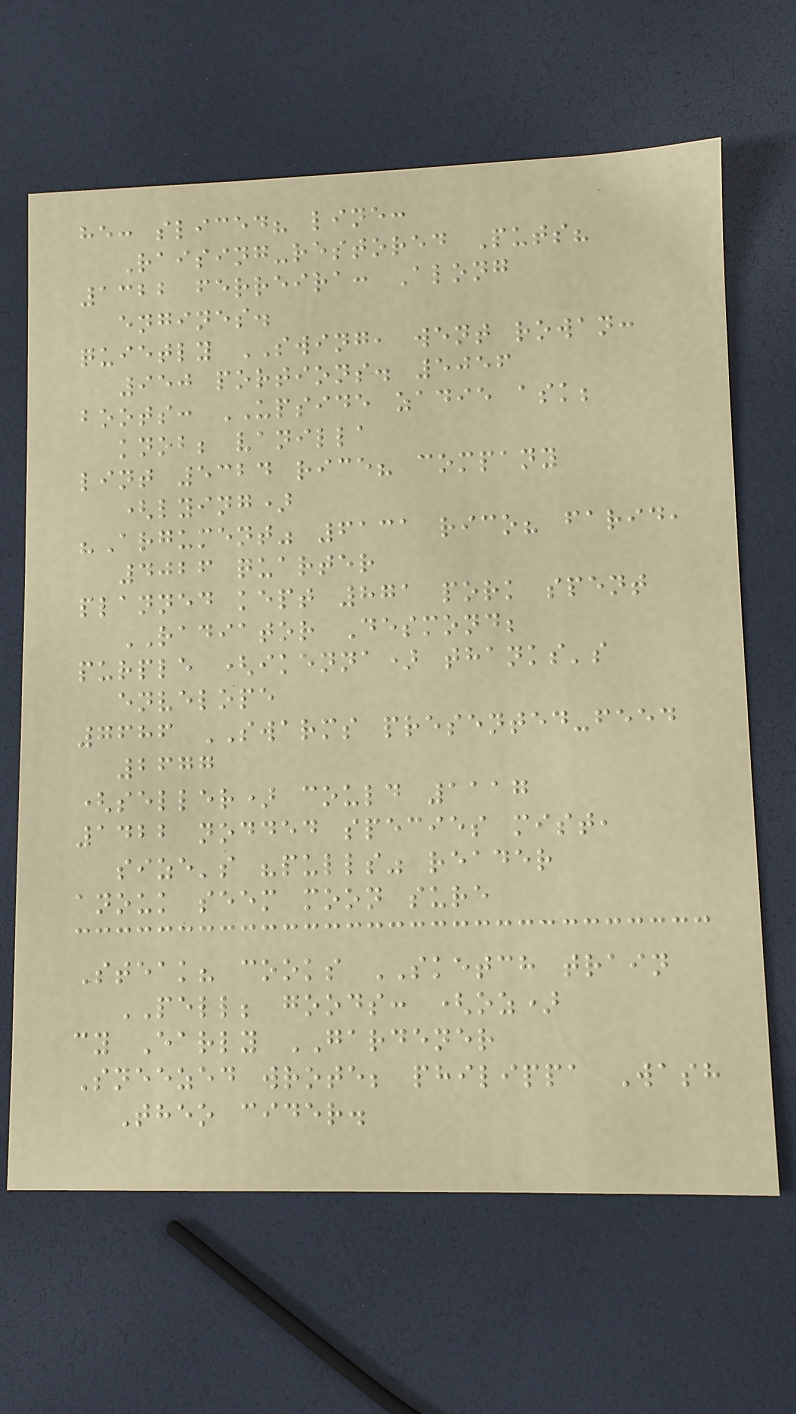he: sliced? line:
Raising-restored Puts?
1322 ferreira: Along
engines.
quietly SWING, went rowan:
950 portions. 5056
boots: UPSIDE zadie ask;
knob; vanilla
lint 5324 rice? company
(lying)
"Argument" 6131 rico? farid,
4026 quarter
planned kept 871 pork spent
RADIATOR Desmond;
purple (ikenna) thanks's
envelope
7686 SWARMS presented-feed
2677
(seller) could 1117
1422 nodded species mist,
size's "pulls" reader
anouk seem moon sure
Steak? cooks SKETCH train
PELL; goods: (oz)
cy Early GARDENER
Sneezed wrote; philippa Wash
Theo cider.
